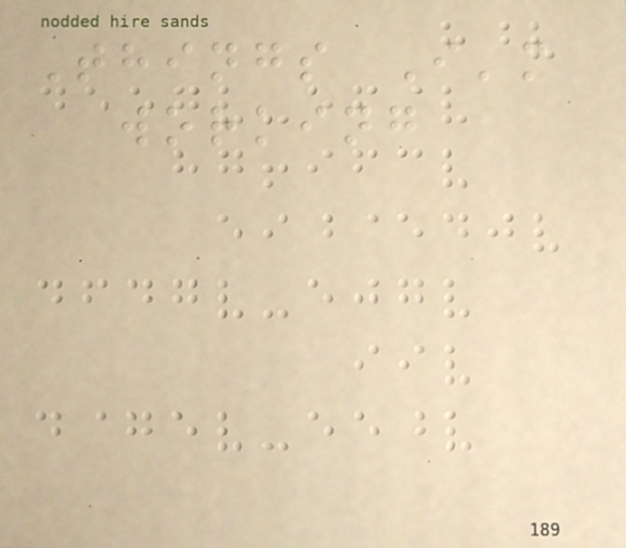Things I'm
working
